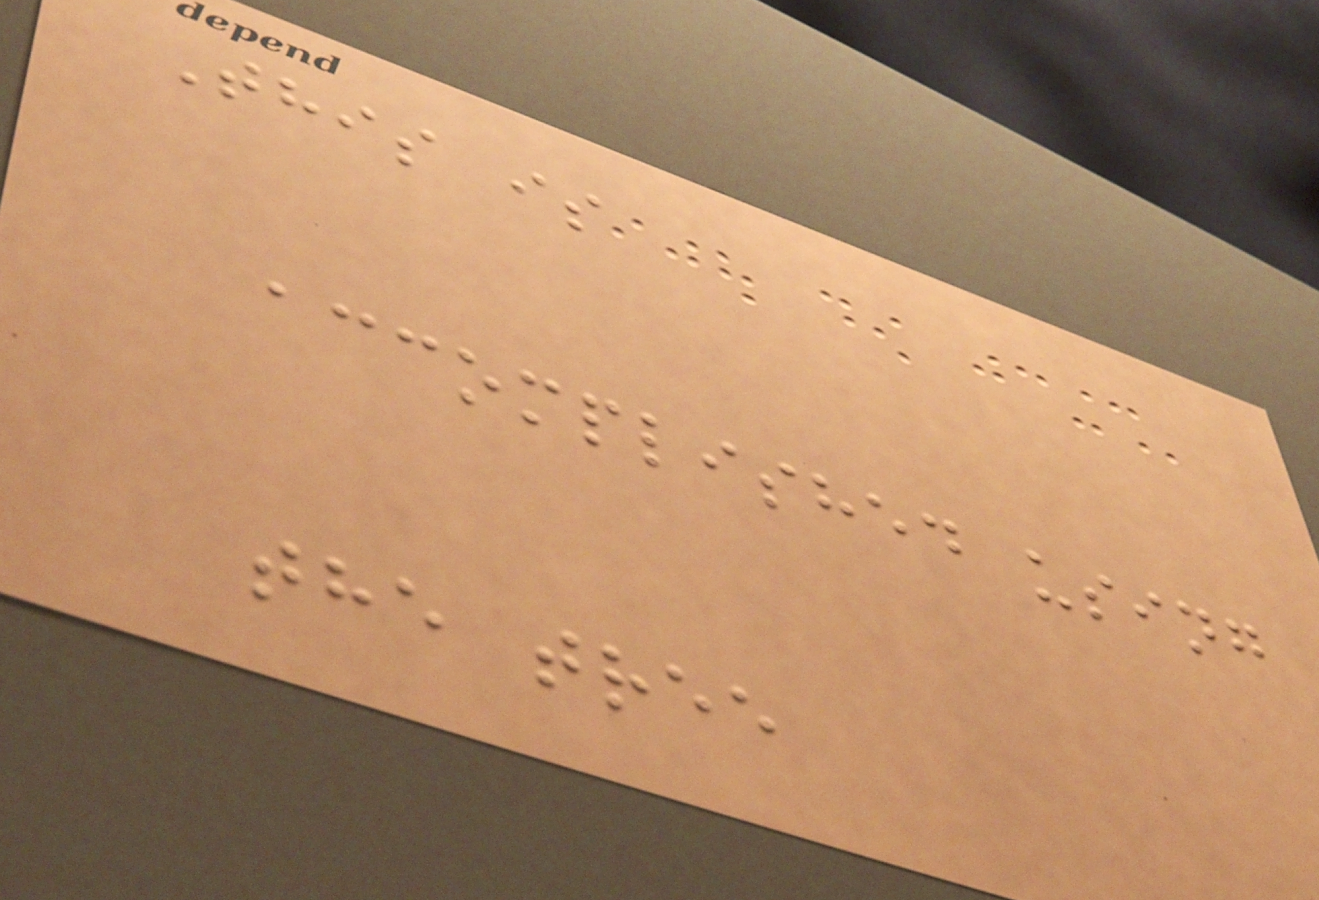This is
accomplished using
the tree
